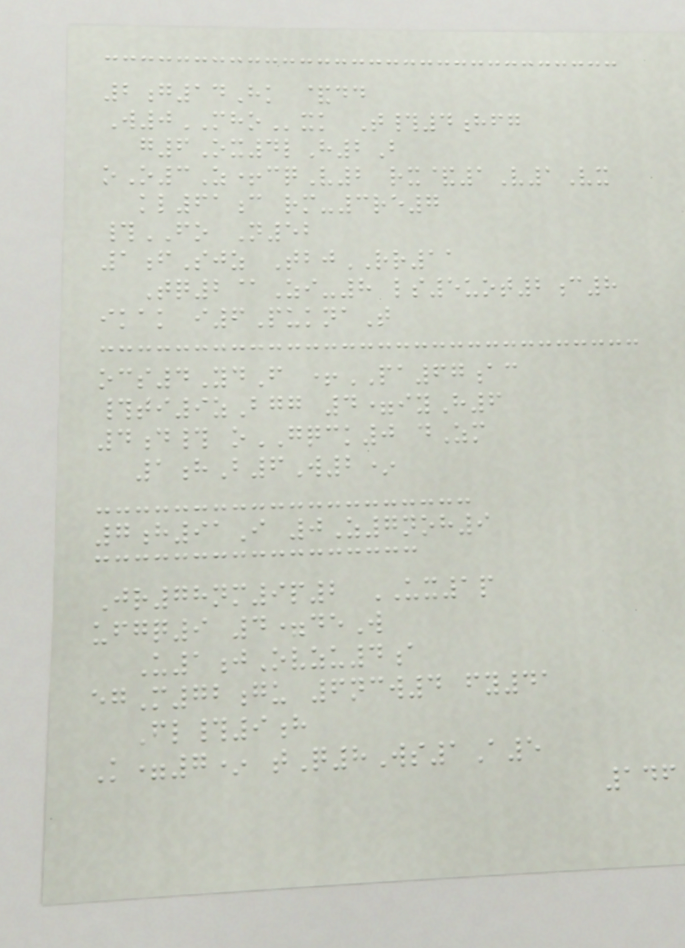2g14Hk &dd
W0MHOxk T#4hfg
g6Ox4lH2B
oO3Z+cqV2 rx&1V1Vx
kl61c rm-3re7
#FO N52
1fSjz TbjRR11
Tq2@Zi-8 ls5uot2c8
ikak i6PuknaT
ocs4YdF +PA67ac
#ti9zBgg 4=iyH6
4d# oGQCK0 dZm
1hB6W2*
7h91I 0Z7noh9
Jr78nm9p2 UX1p
ufgq9 4=deW
U1jOvzu4a
egM72gu 6ncw4 fy41
Fl#9h
K=7* tQ8Ws1A5
146
